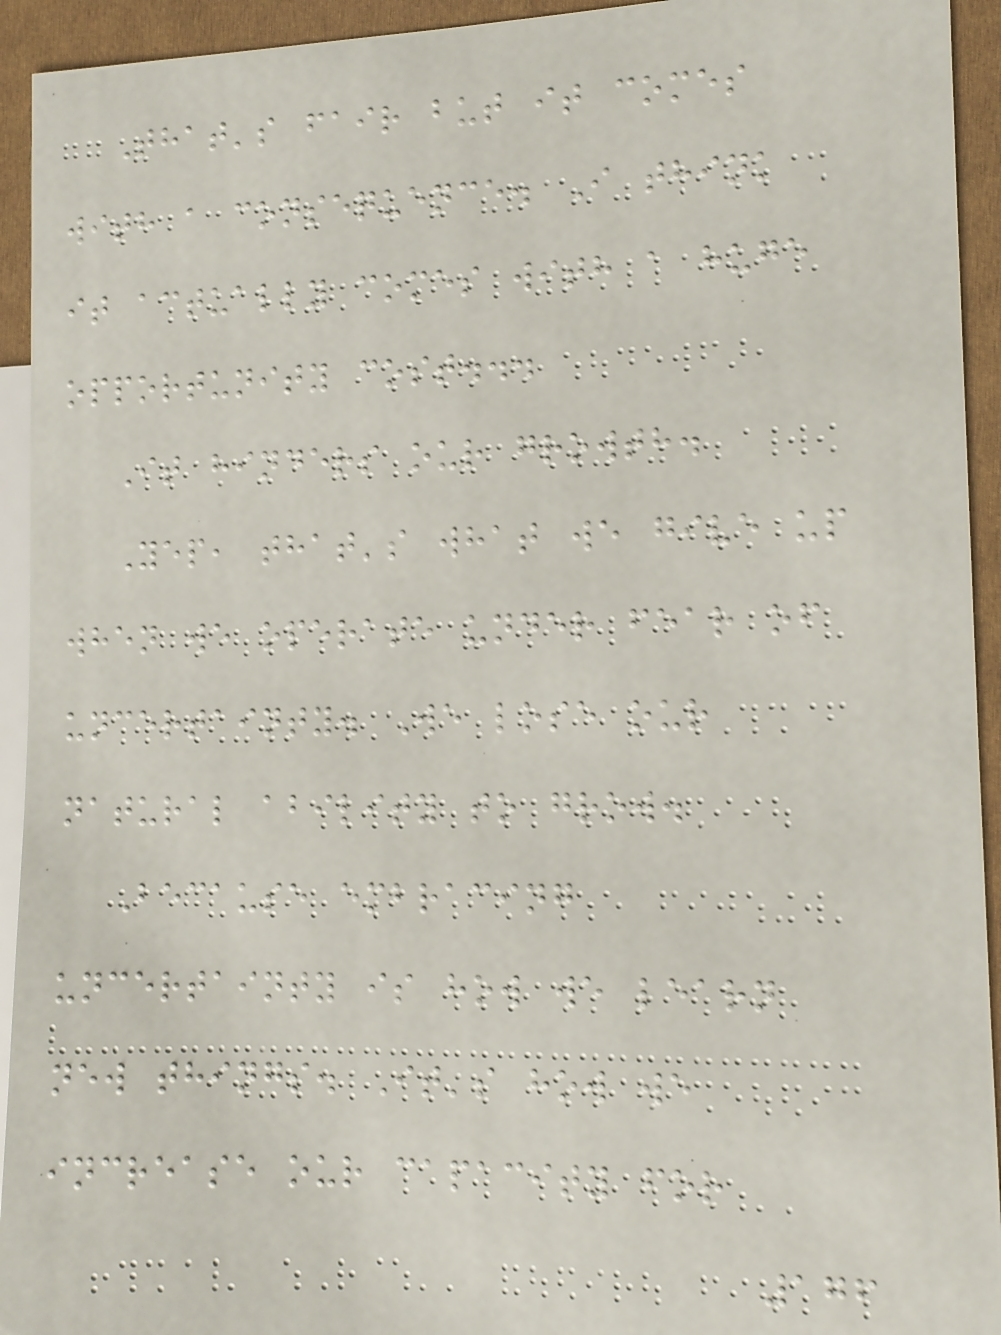That's fair but it comes
with a consequence. I think
it actually comes with a huge
opportunity cost...
It hinders our growth.
Yep, that's what we give up
when we operate under fear of
uncertainty. We lose our
natural ability to grow.
Because embracing
uncertainty is how we learn
new things. It's how we
increase our capacity for
176
